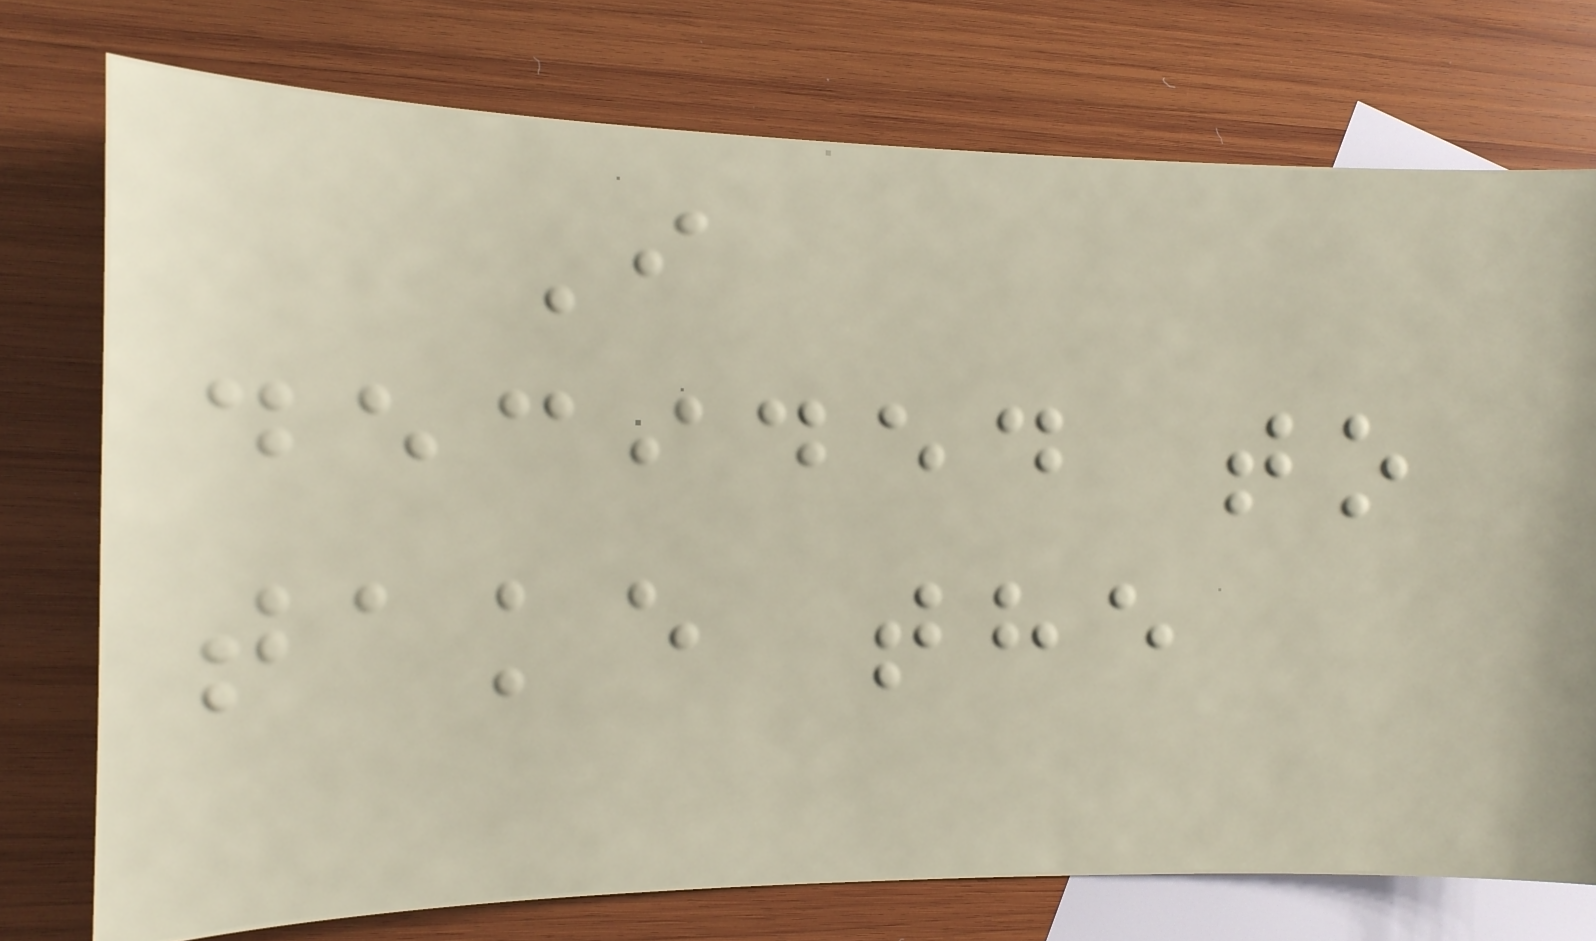I
decided to
take the
